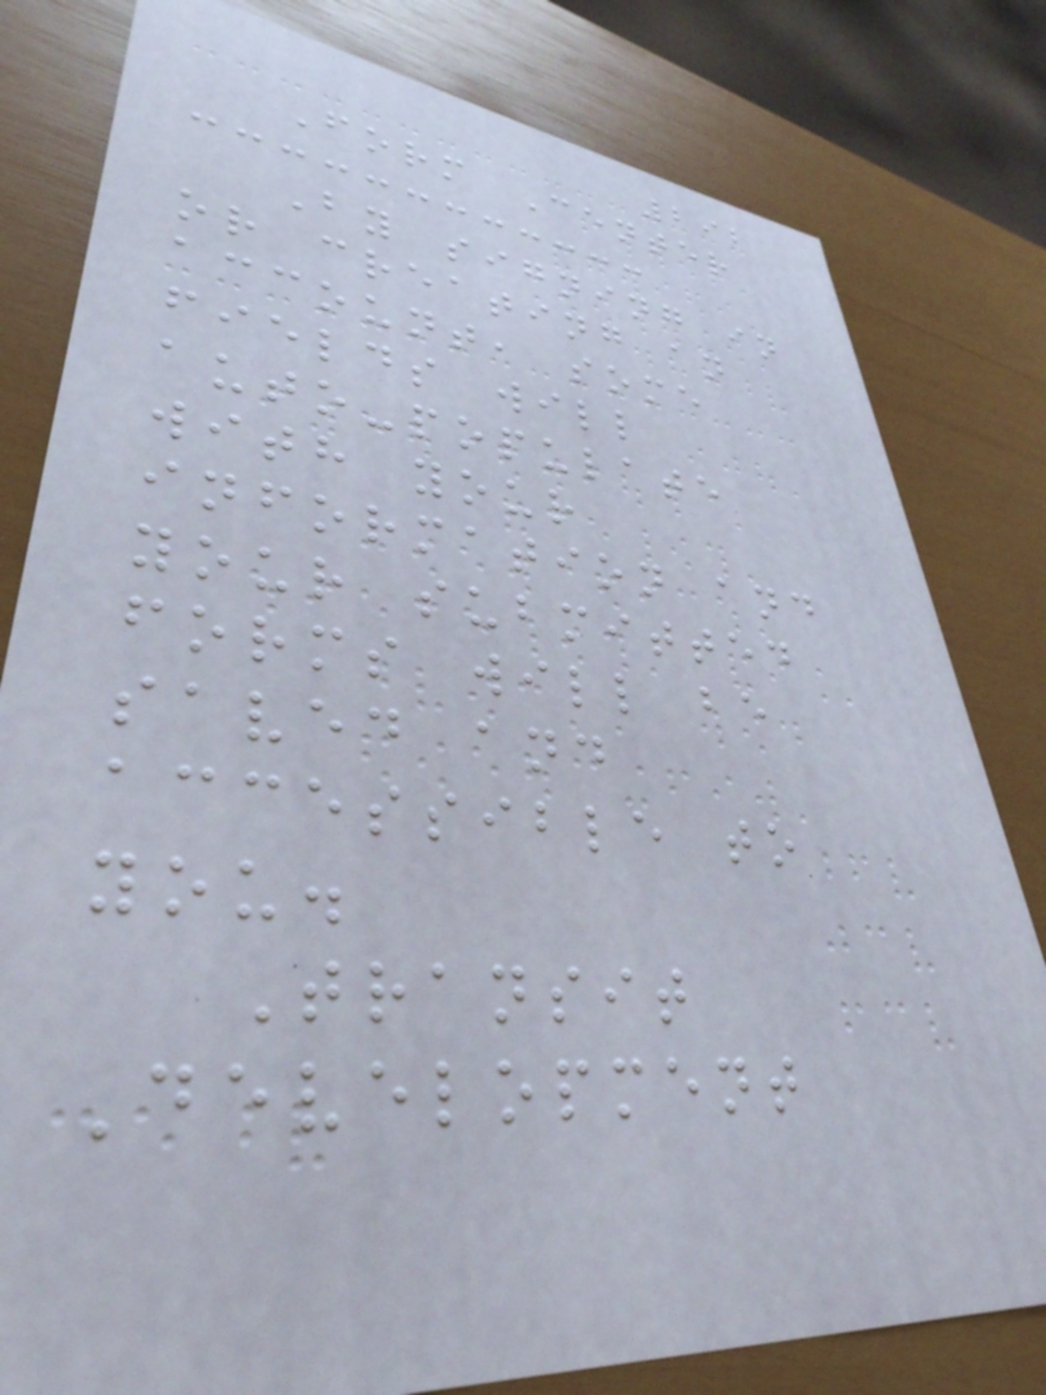292
Form Center
By signing in
or creating an
account, some
fields will
auto-populate
with your
information and
your submitted
forms will be
saved and
accessible to
you.
Transit
Development
